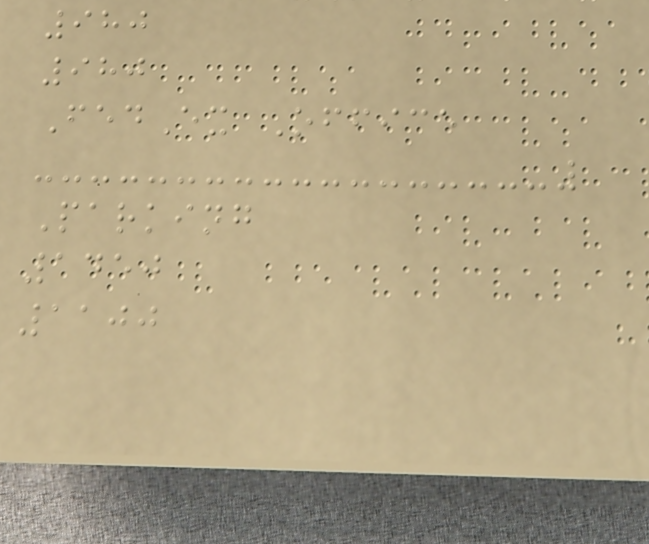980
980
FedEx Office
Parking
1450
1100
